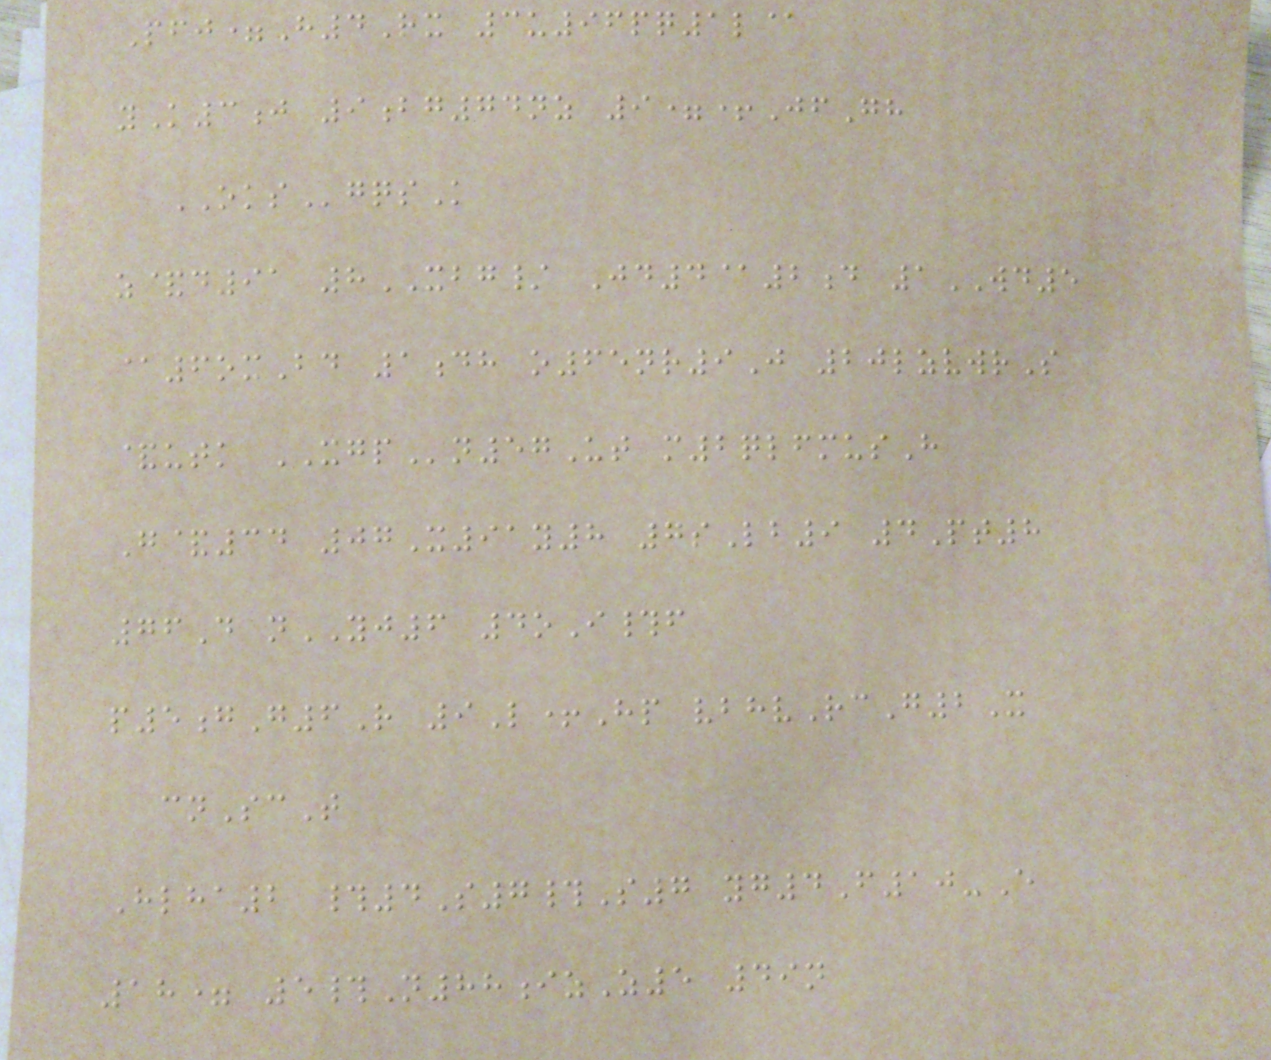Pfj=H4Rx 3u96pq1l@
yK3j 9bg74nz 9=+JfGh
OKSgqsK
z&d91 8XBG/ Jd4@2d 1WD5
@6oxBd 1dh o65nr9J 20lzvwrS
&utk XGPn57Ut m2qlfmusH
G&34 07X91y8 7sLb9 4Pt8
76D nYJ6 4oI#f
p5gG6R 9L+Hp vbhvRcG2X
cnScT
Hlha2 #4S7#S7 yg4F10-E
18= 5#N88izZ5 49n
